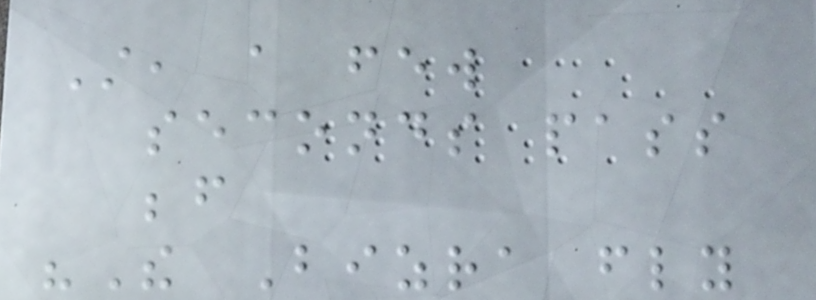Still, a few
seconds pass
before
"The Bizra fly
